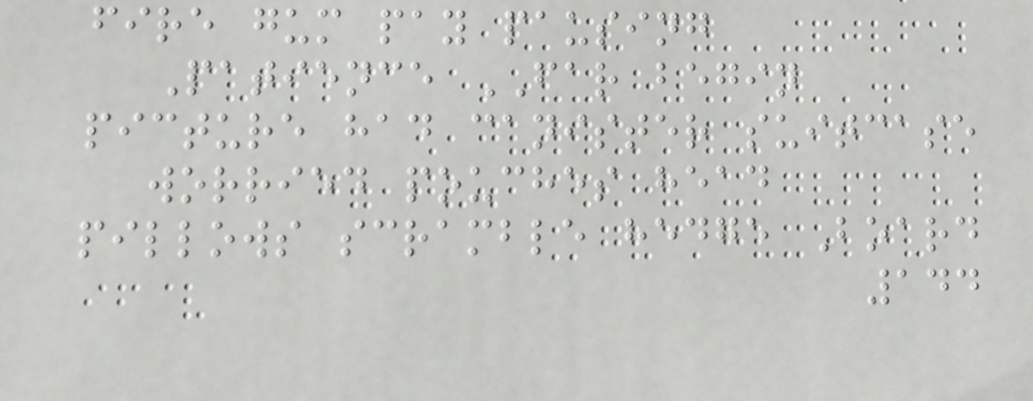fire gum pay pausing
Patience FAR begin
picture had canister suitcase
worried pouches head
pillows scramble hedge Board
144
